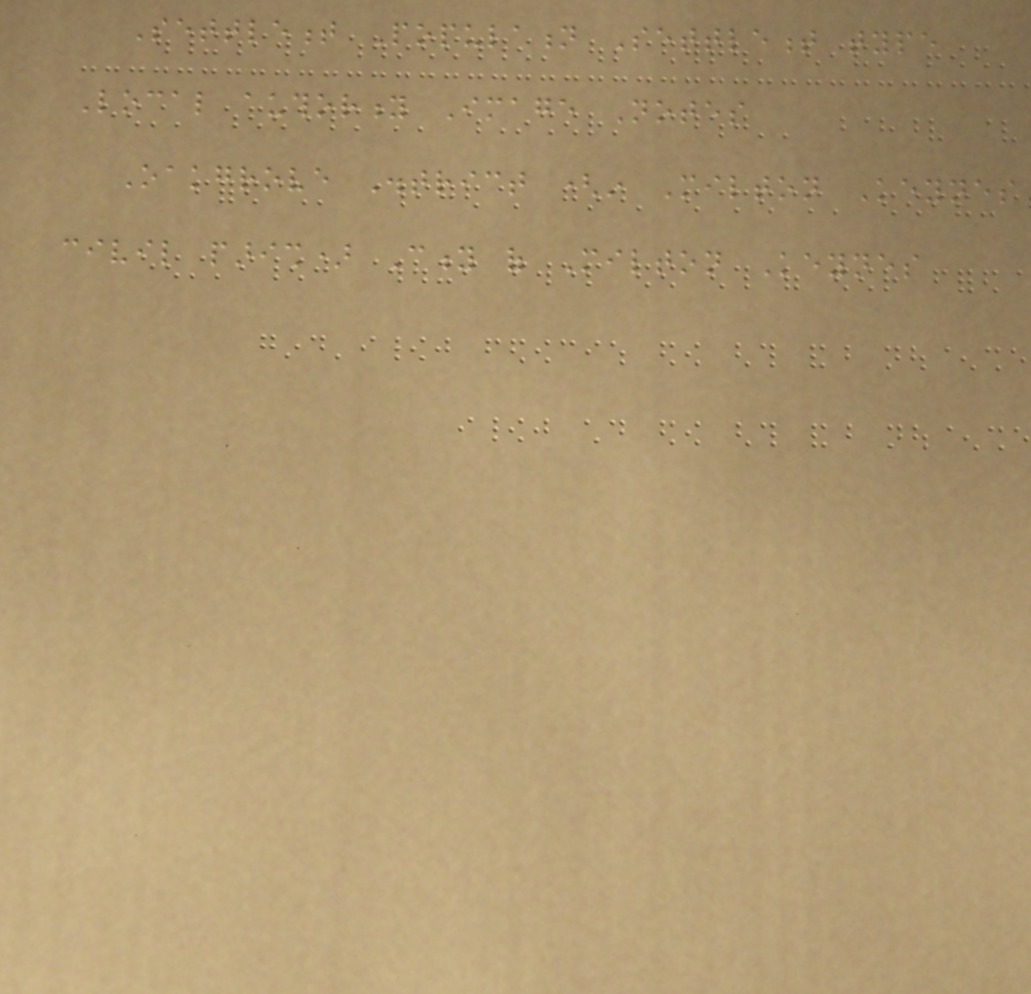Settlement Population Settlement type
Local authority Image Notes
Oakgrove District (in Milton Keynes
civil parish) City of Milton Keynes
